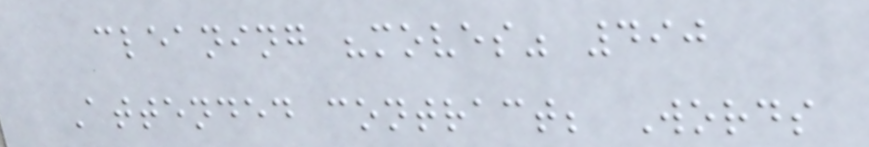cleaning "moves" 490
Attended contract; Words
